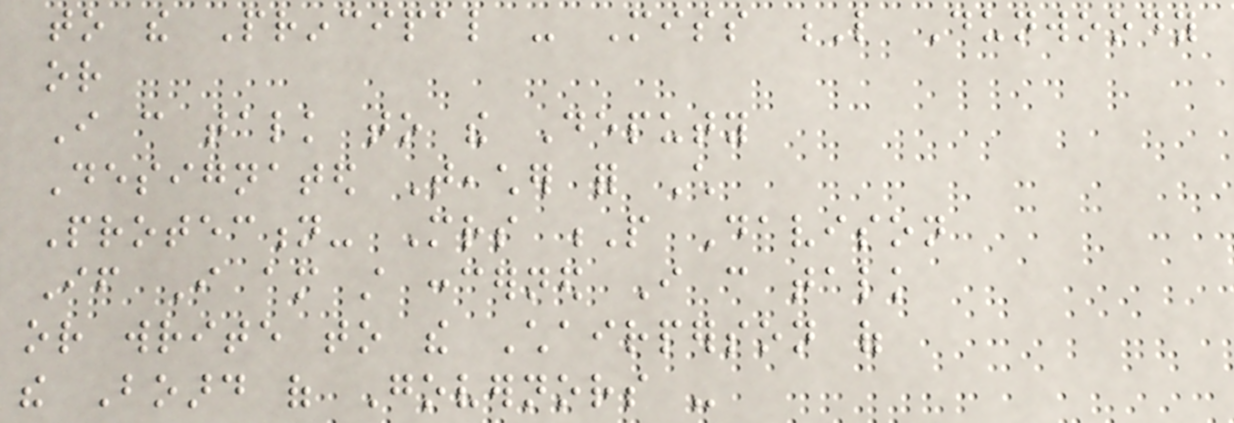to the Principal - Miss L Dunwoody
or
I can talk to the Deputy
Designated Teacher for Child
Protection- Mrs P Davison
If I am still concerned I can talk
or write to the Chairperson of
the Board of Governors -
